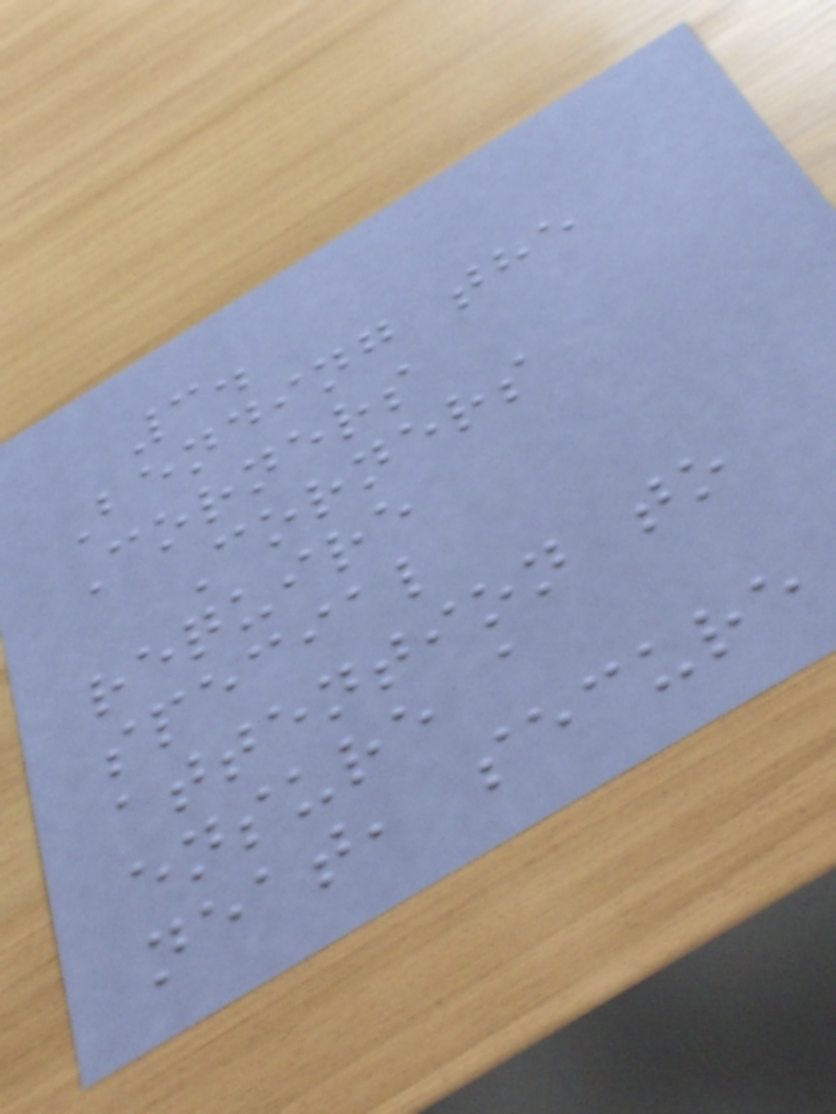3.
Bending the
Corners
Corners
require
special
attention to
ensure a
neat, secure
